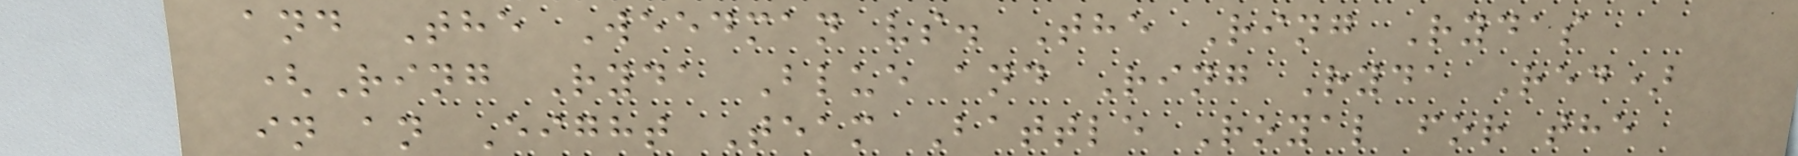and The Weedman vs. The Ring Rydas
(Ring Ryda Blue and Ring Ryda Red)
in an Eight Team Battle Royal for the
